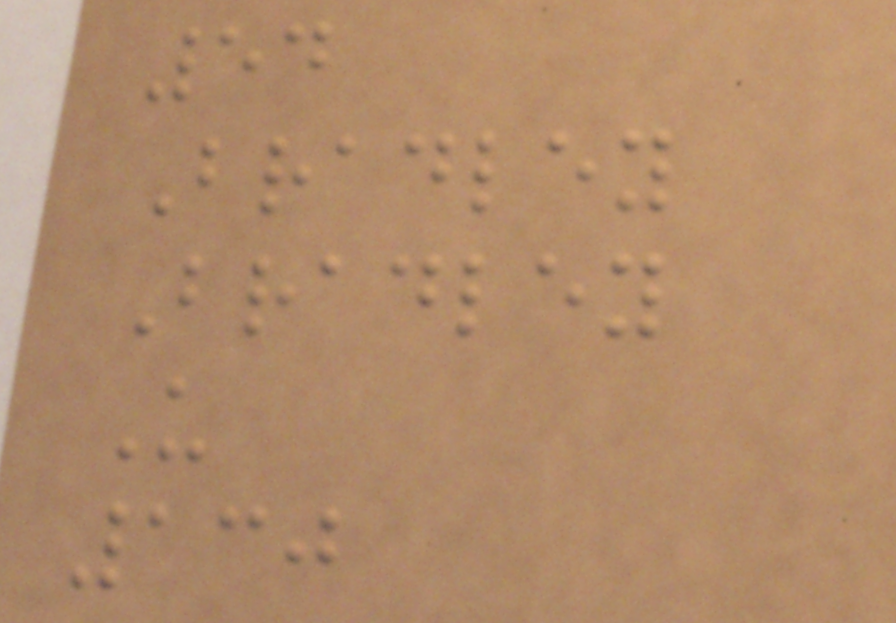54
Bradley
Bradley
U
130
